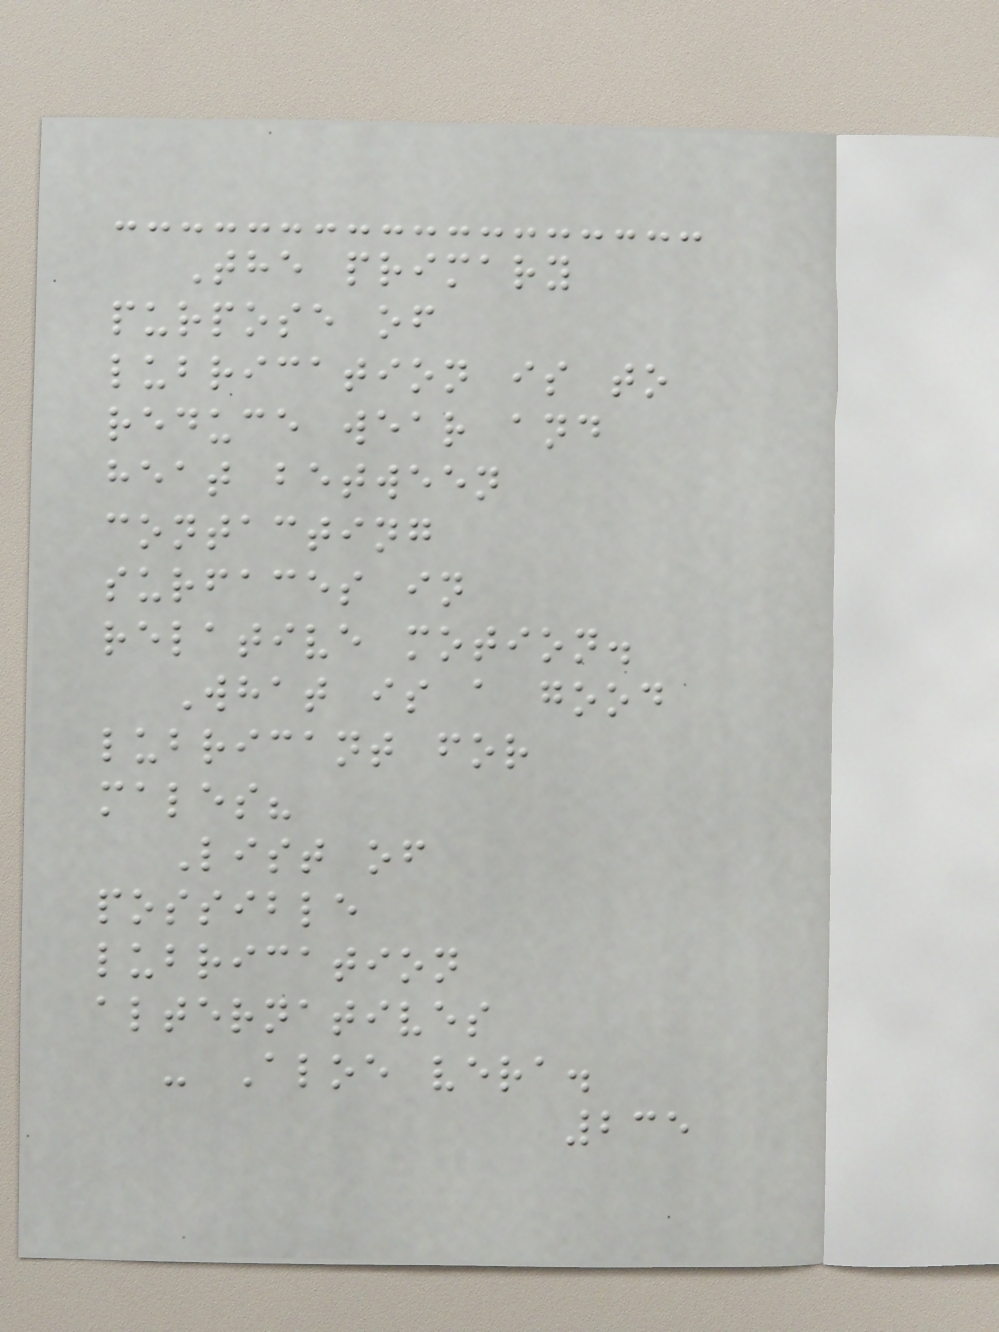The primary
purpose of
lubrication is to
reduce wear and
heat between
contacting
surfaces in
relative motion.
What is a good
lubricant for
males?
List of
possible
lubrication
alternatives
- Aloe vera.
235
